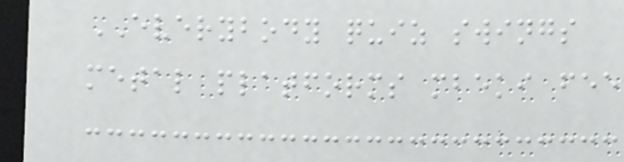EVERYBODY quiz swings
metal platforms mbeki fee
